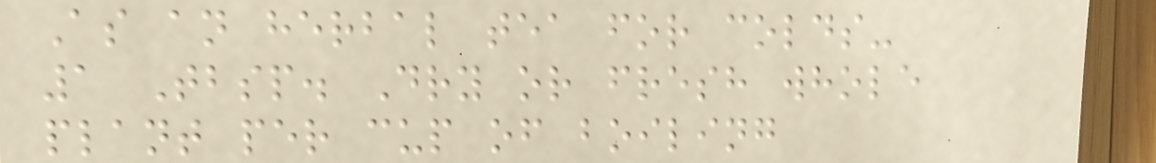As an herbal tea for colds-
1 Tbsp. Dry or fresh whole
plant per cup of boiling
